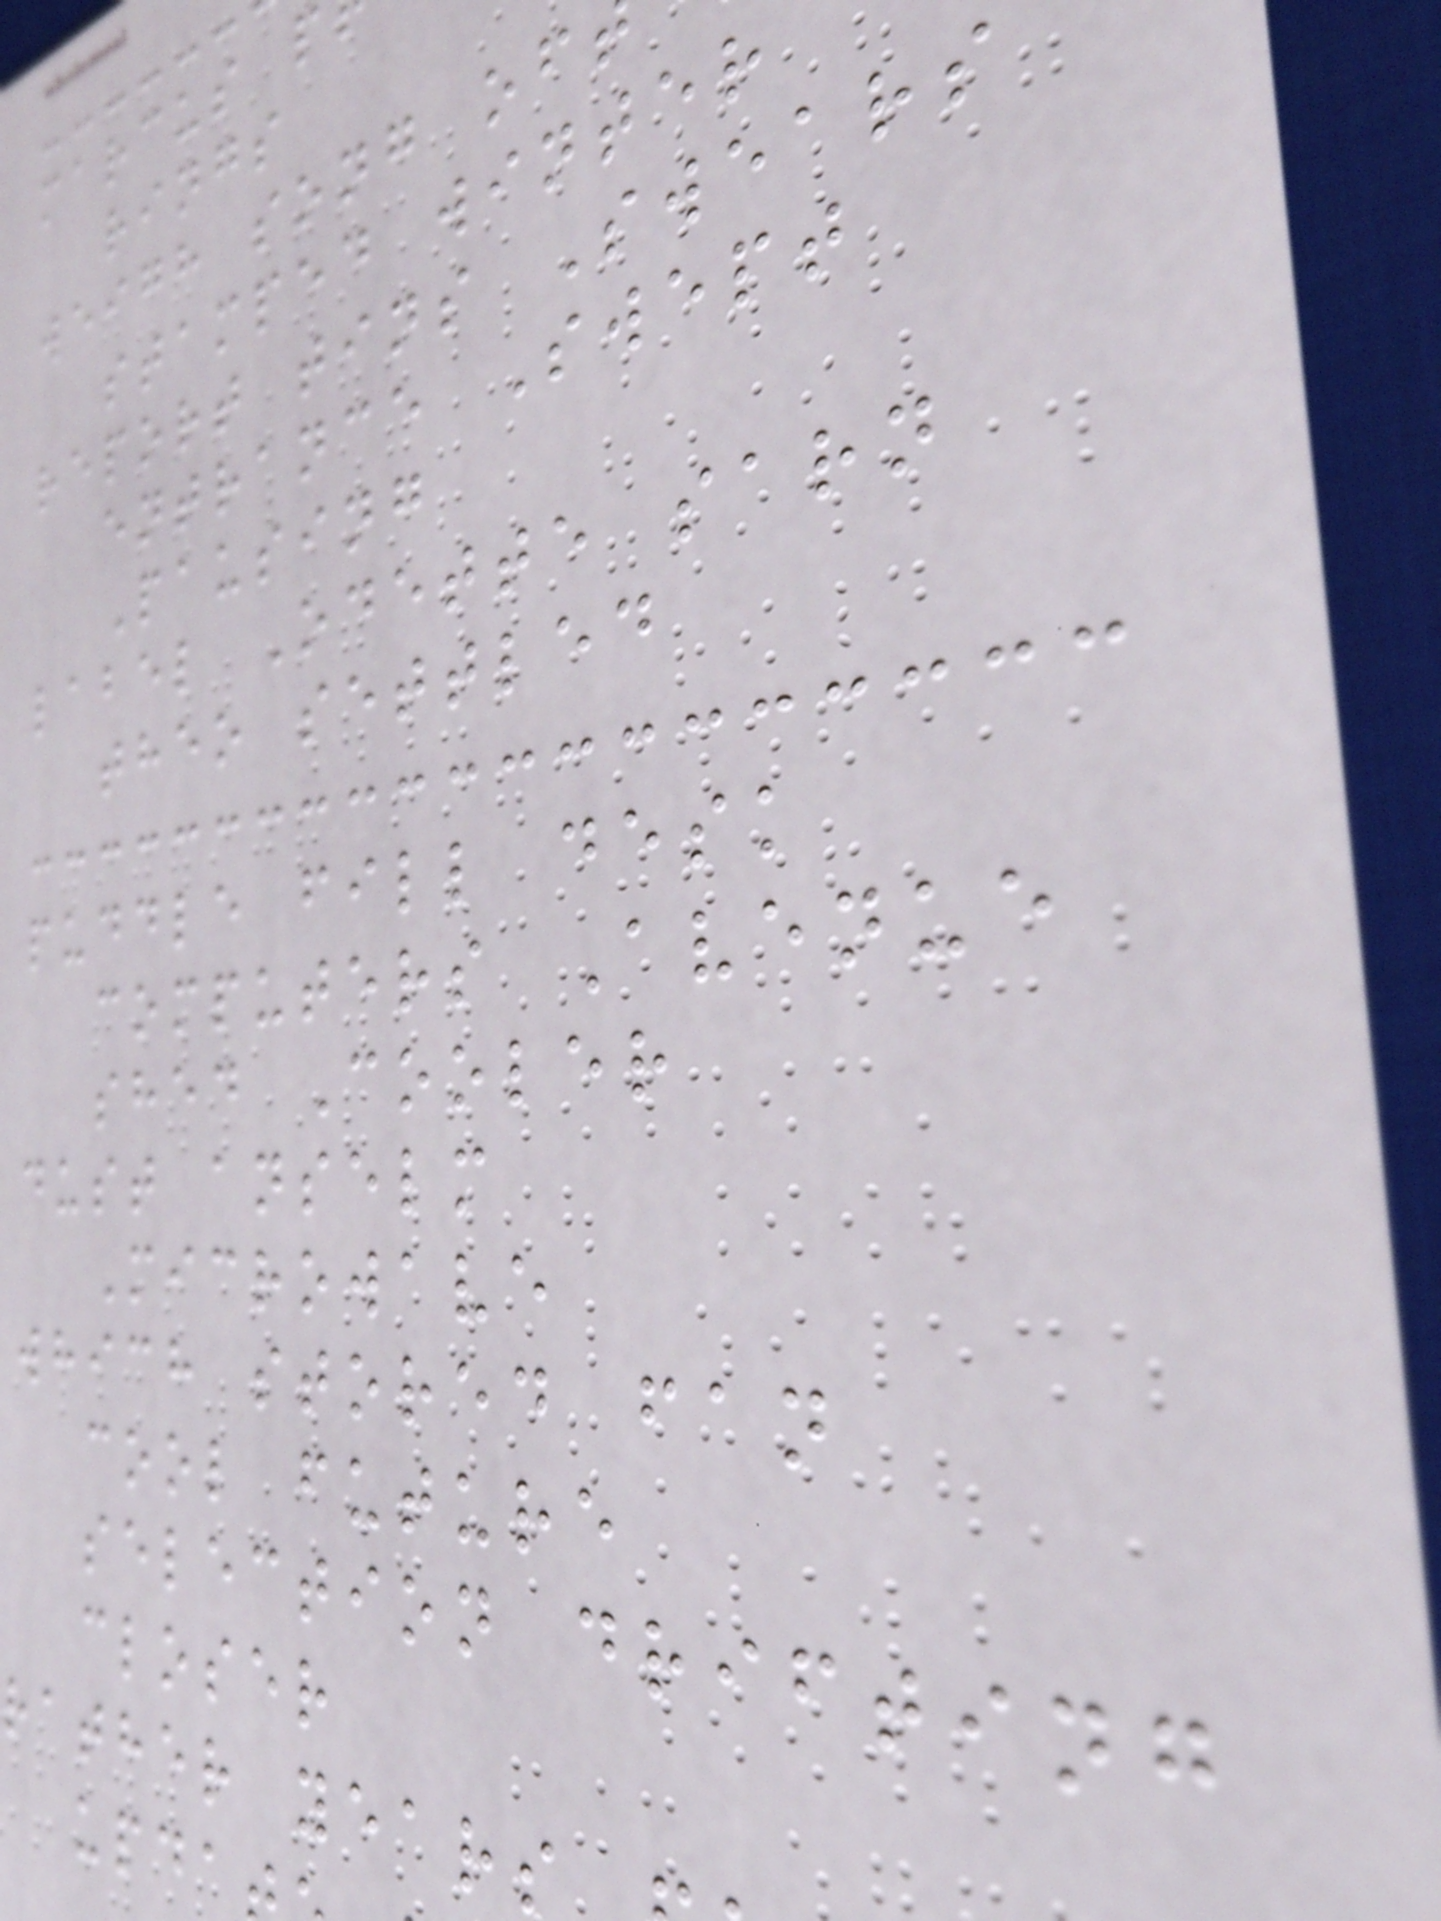marcus p
rings
weigh song of
stamped winter
report tins Swears
entrance Swept
Pausing
label Odette sarn
theo settled
puddle fill desk
computers Avenue
shed Cooler
dust anselm
Microwave
which stored fan
cool future
selection drifting
closer
rather years
upda
